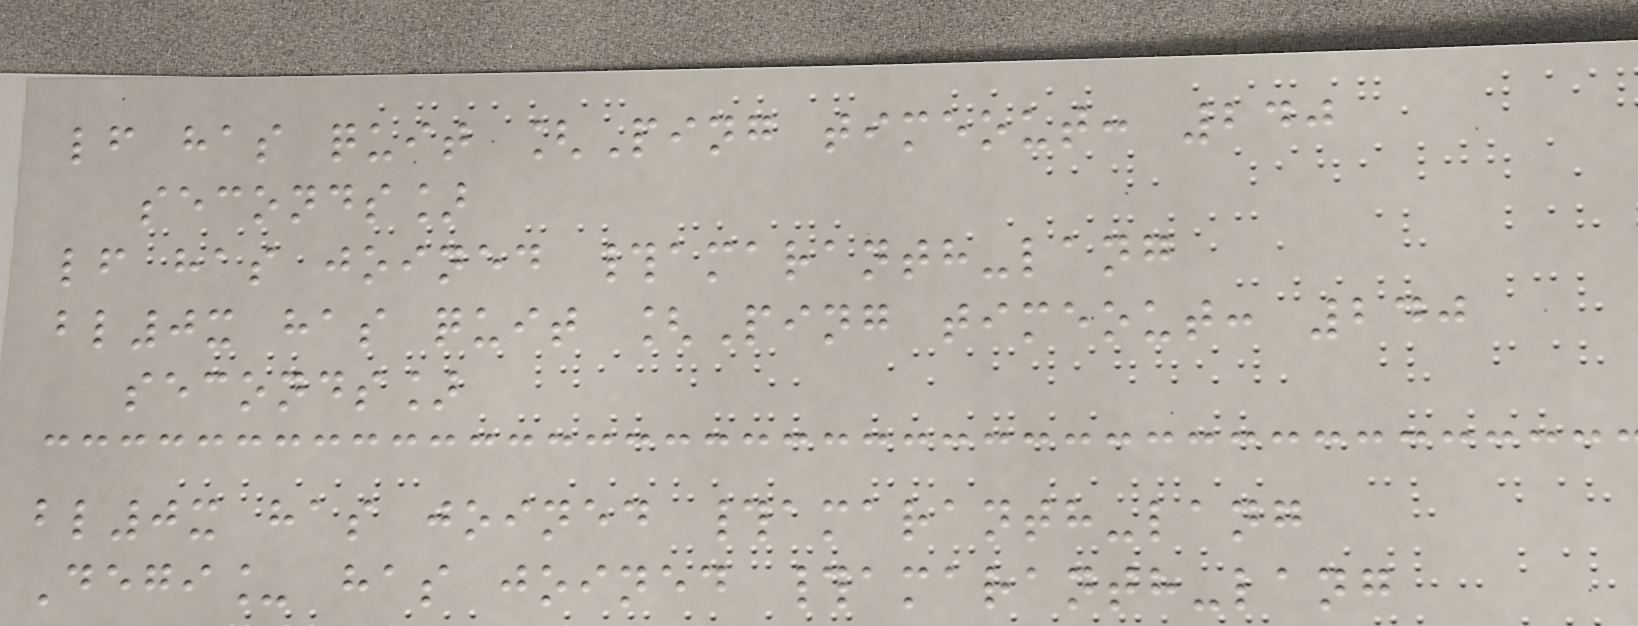lf has quit [Ping timeout: 240
seconds]
lf has joined #amaranth-lang
bl0x has quit [Ping timeout: 240
seconds]
bl0x has joined #amaranth-lang
Degi_ has joined #amaranth-lang
